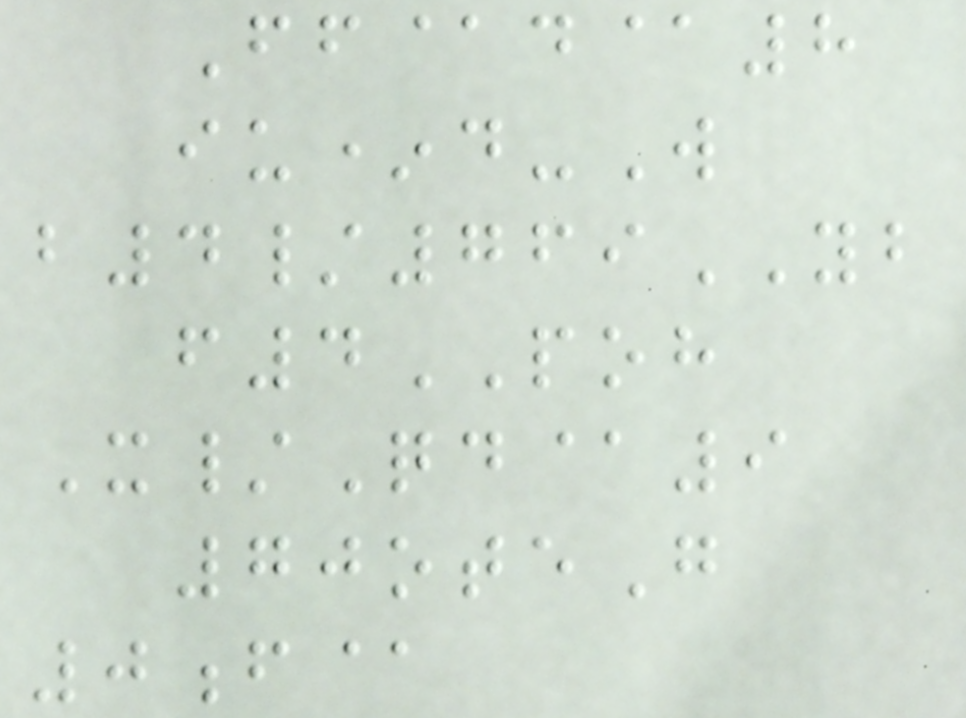Ff@d@8
iu*d-W
b4/769YB
f4POH
X/Qd@9
70oteG
0f@
